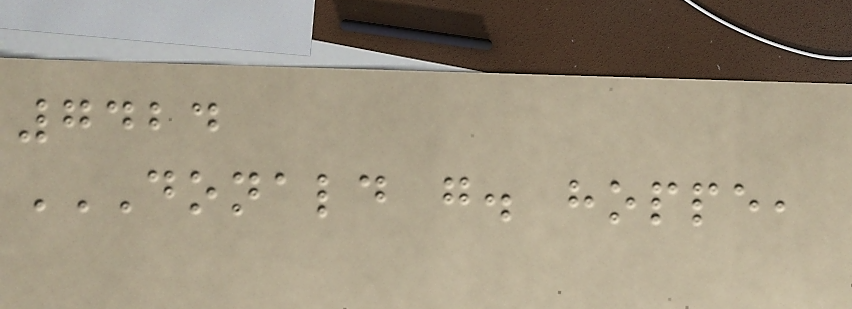7424
DONALD G. HOPPE,
